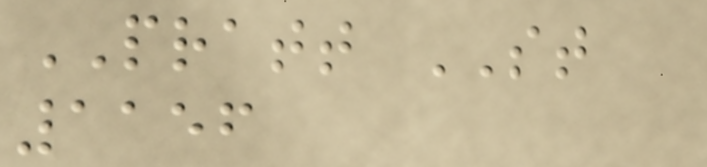PRATT ST
1156
